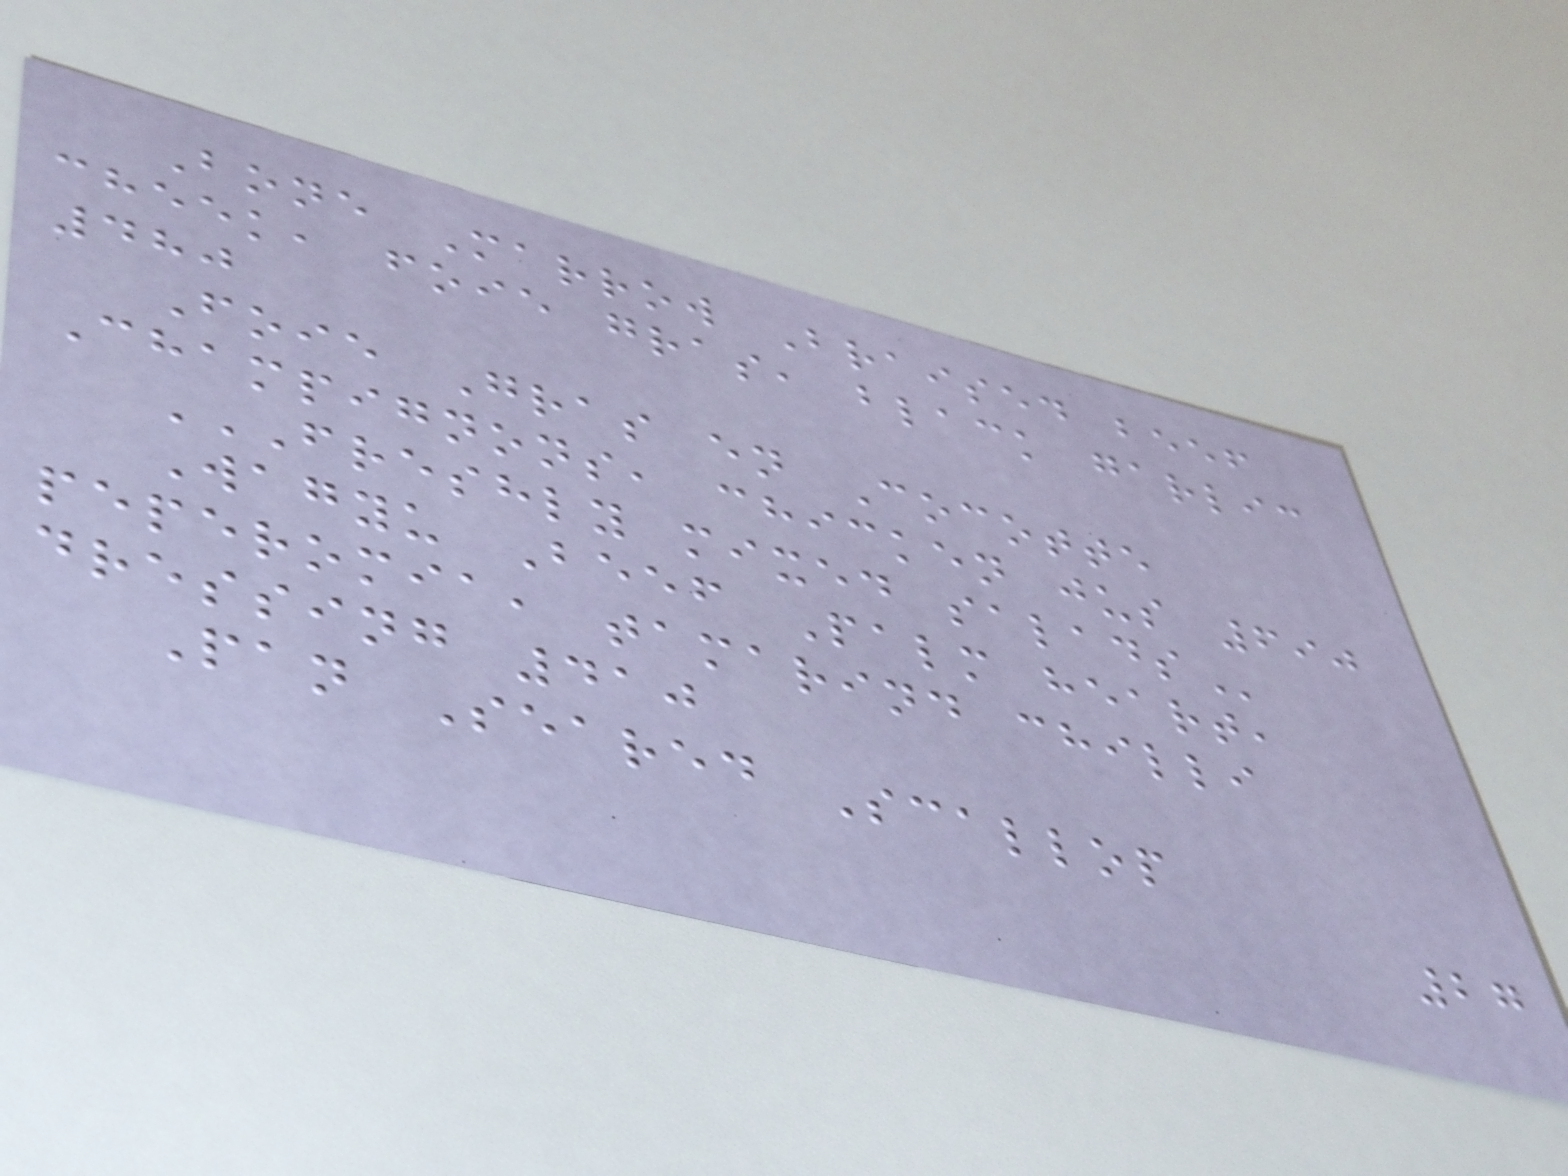Bone Marrow Braised beef
cheek, foie gras, black garlic
480
Foie Gras en Cocotte
Champignons, chicken jus 690
FRESHLY MIXED SALADS
Wagyu Beef Palm heart,
peperomia, tamarind chilli
dressing 410
Pan Seared Scallop
27
